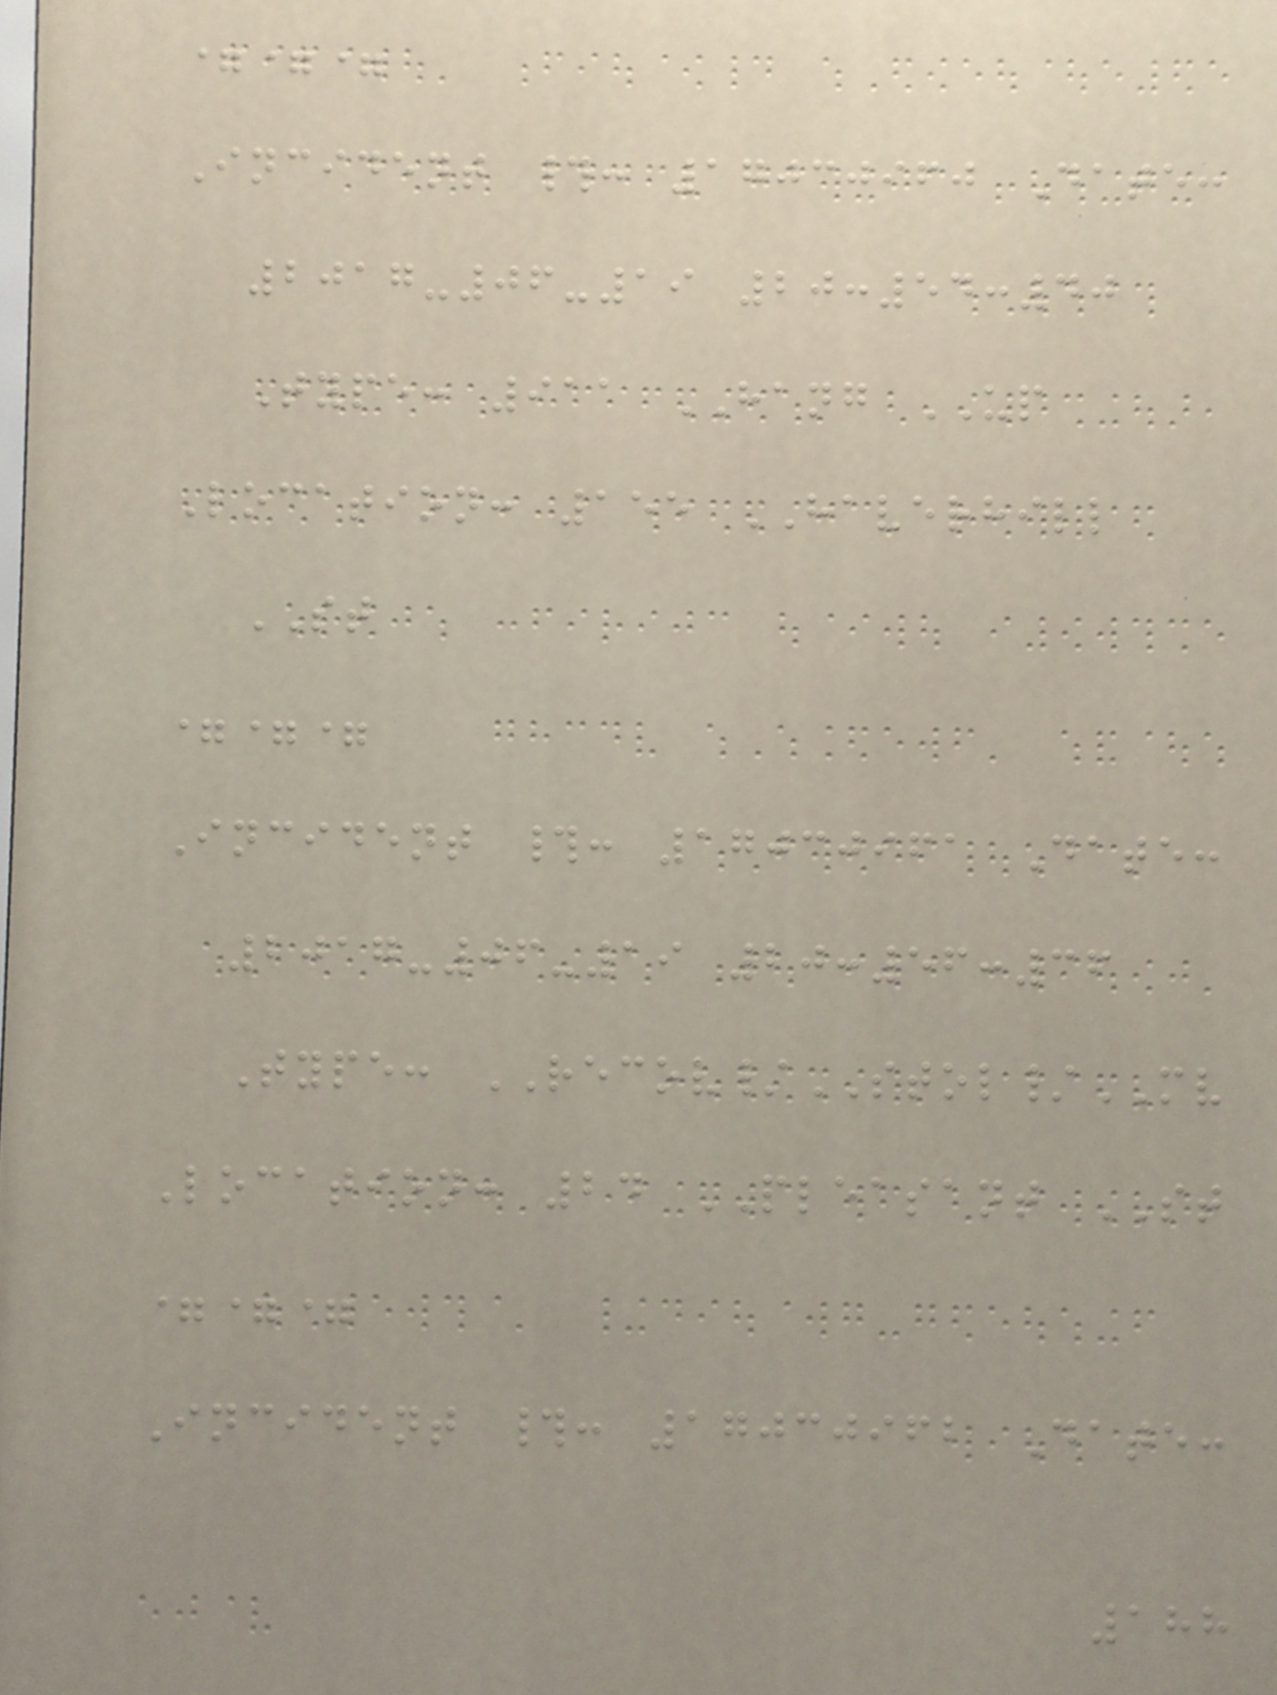===
Incident #: 17030960 Date:
2017-06-19 20:54:40
Type: 911 HANG UP
Location: 155 HAVERHILL
ST
===
Incident #: 17030961 Date:
2017-06-19 20:56:36
Type: RECOV/STOL/MV
Location: 24 PLEASANT ST
===
Incident #: 17030962 Date:
188
